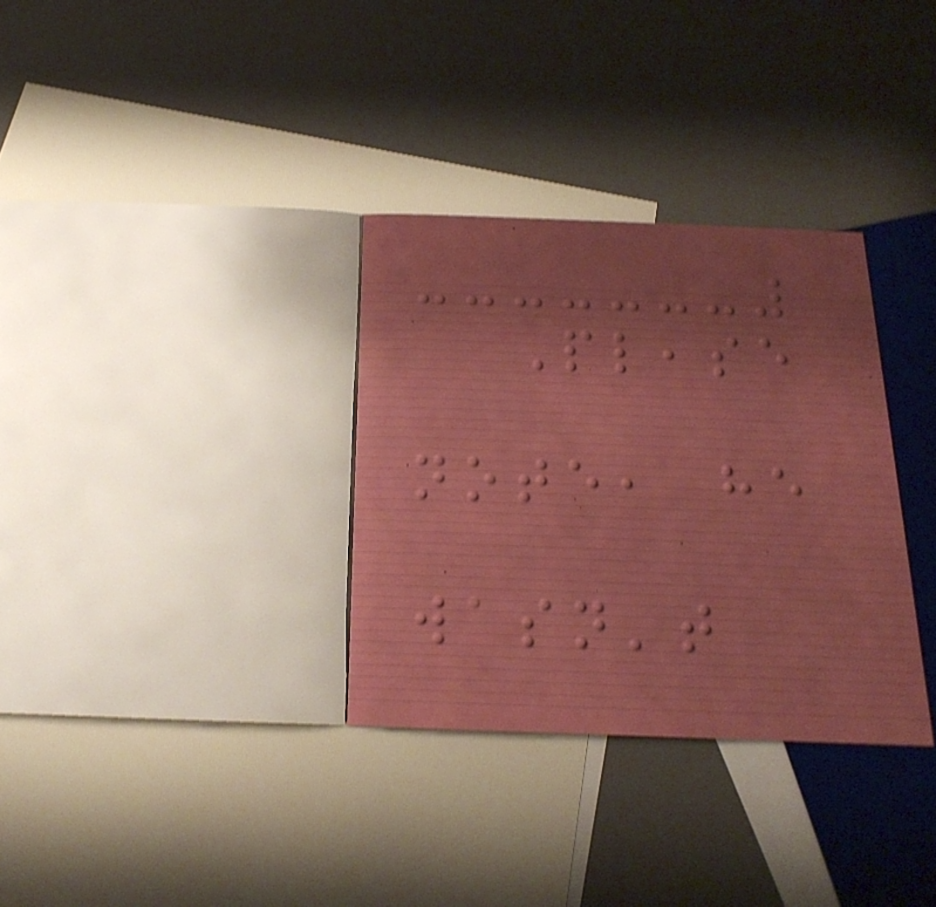Please
note, he
wasn't
